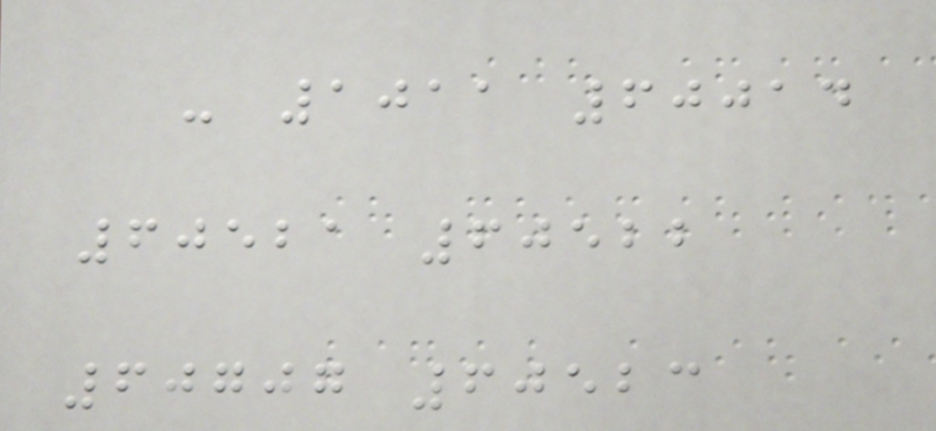- 1011 60014
60521 60522
60707 60523
